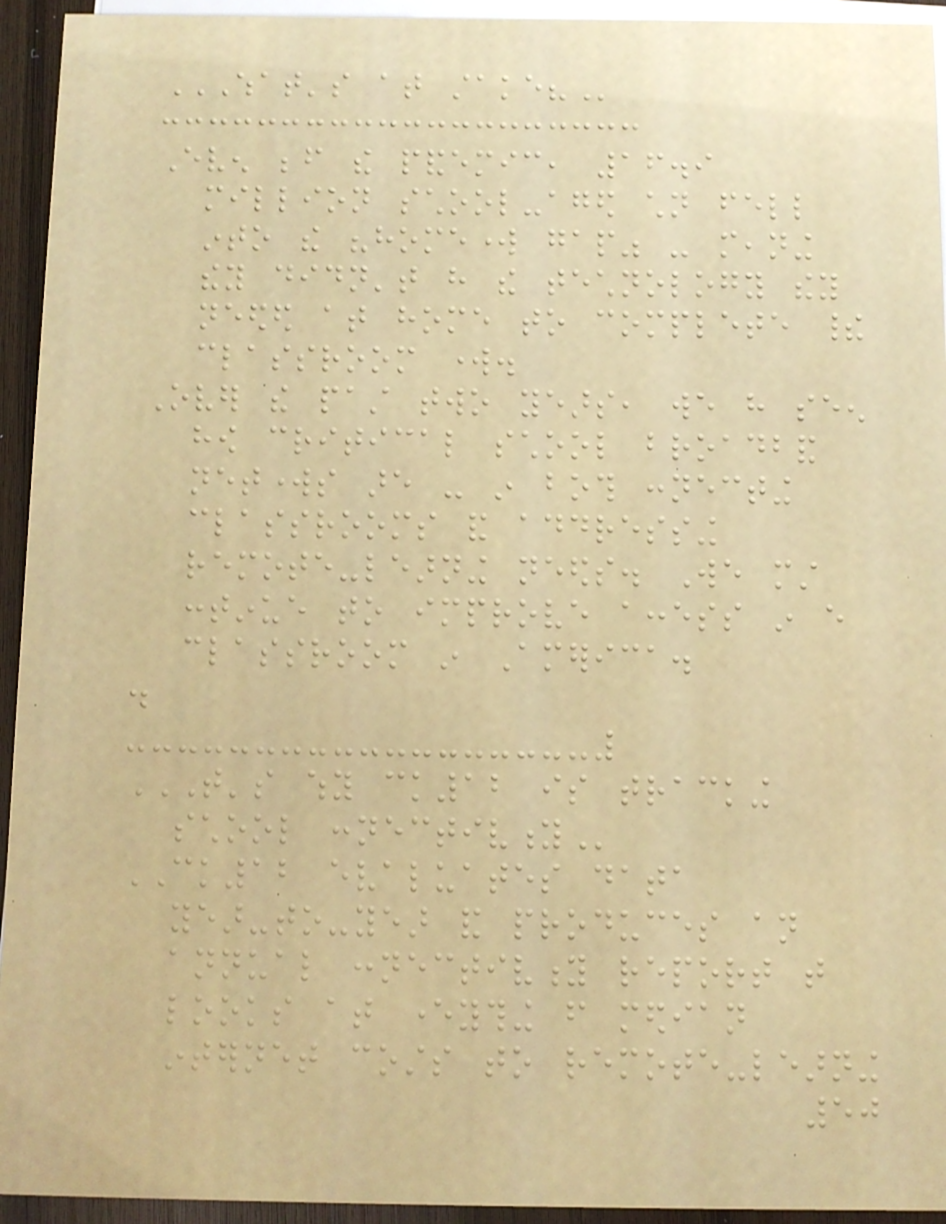WHAT'S AT STAKE?
Even before the pandemic, 16.9
million school-aged children fell
into the "homework gap" - meaning
they didn't have the technology they
needed at home to complete their
classroom work.
Over the past two years, we have seen
how critical school broadband
networks are - in both connecting
classrooms and addressing
remote-learning needs. We must
continue to improve access in every
classroom in America.
.
THAT'S WHY CK12 IS TRACKING
SCHOOL CONNECTIVITY
CK12 evaluates data
year-to-year and produces an
annual connectivity report that
looks at everything from median
internet costs to remote-learning
50
